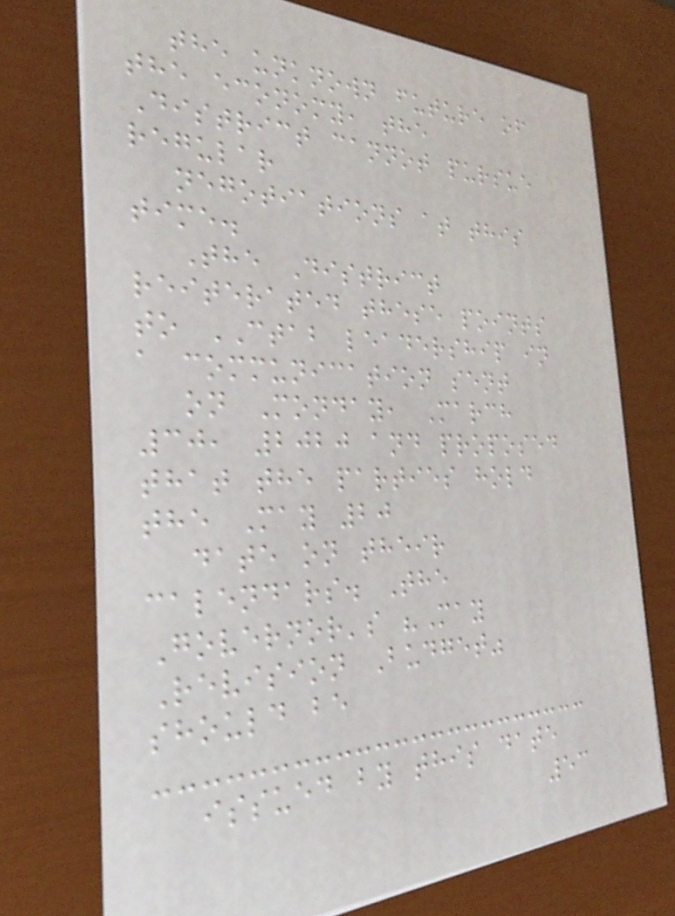the unknown future of
the economy, the
District cannot pursue
regular
negotiations at this
time.
The District
reiterated these points
to CTAB leadership in
a communication sent
on Monday, March
30, 2020 and proposed
that the parties hold
the May 20
date on their
calendars. The
Governor's "May
Revision Budget"
should be
issued by this date
53
